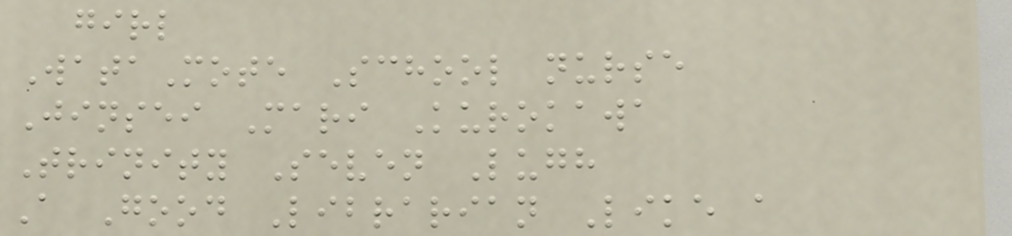girl
WataMote School nurse
Jinsei Mari Kurokawa
Trinity Seven Lugh
A Good Librarian Like a
